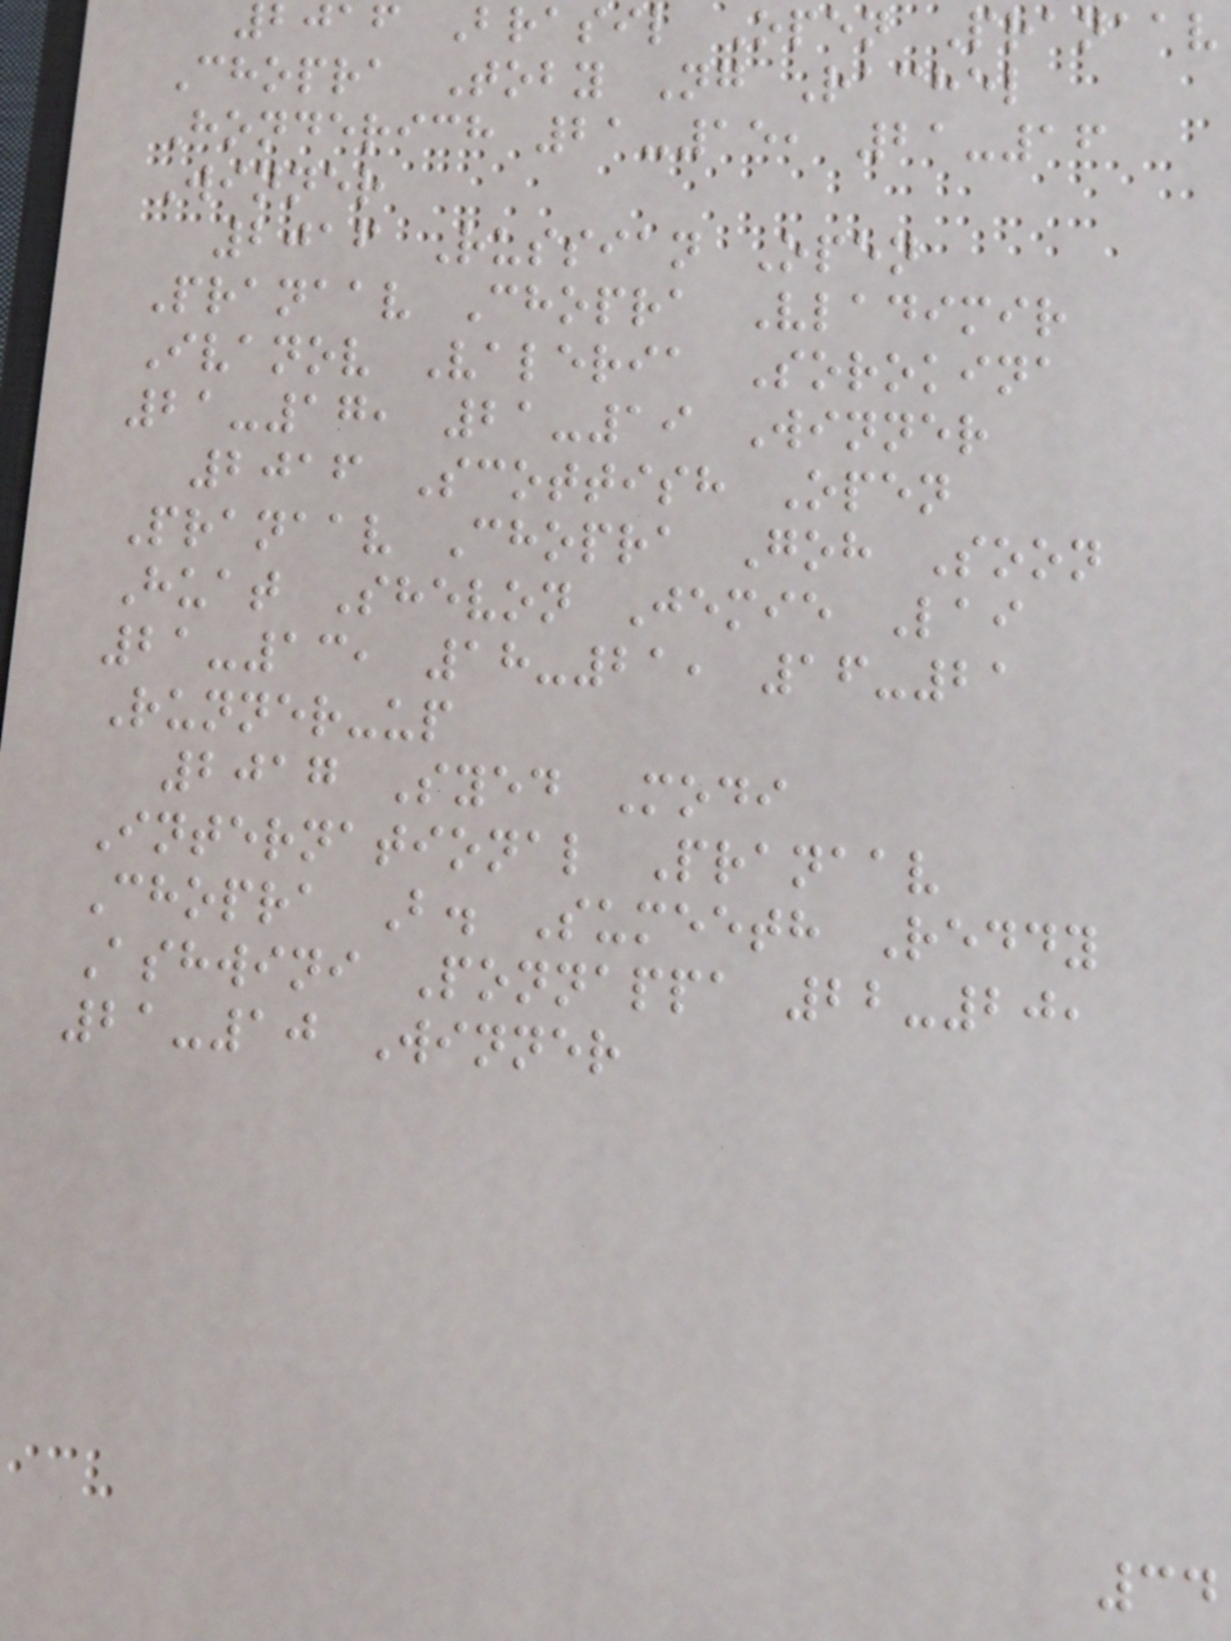2016 Brasil Open Pranaav
Chopra Toby Ng Rachel
Honderich 21-15, 21-16
Winner
2016 Russian Open
Pranaav Chopra Vladimir
Ivanov Valeria Sorokina
21-17, 21-19 Winner
2016 Scottish Open
Pranaav Chopra Goh Soon
Huat Shevon Jemie Lai
21-13, 18-21, 16-21
Runner-up
2017 Syed Modi
International Pranaav
Chopra B. Sumeeth Reddy
Ashwini Ponnappa 22-20,
21-10 Winner
34
